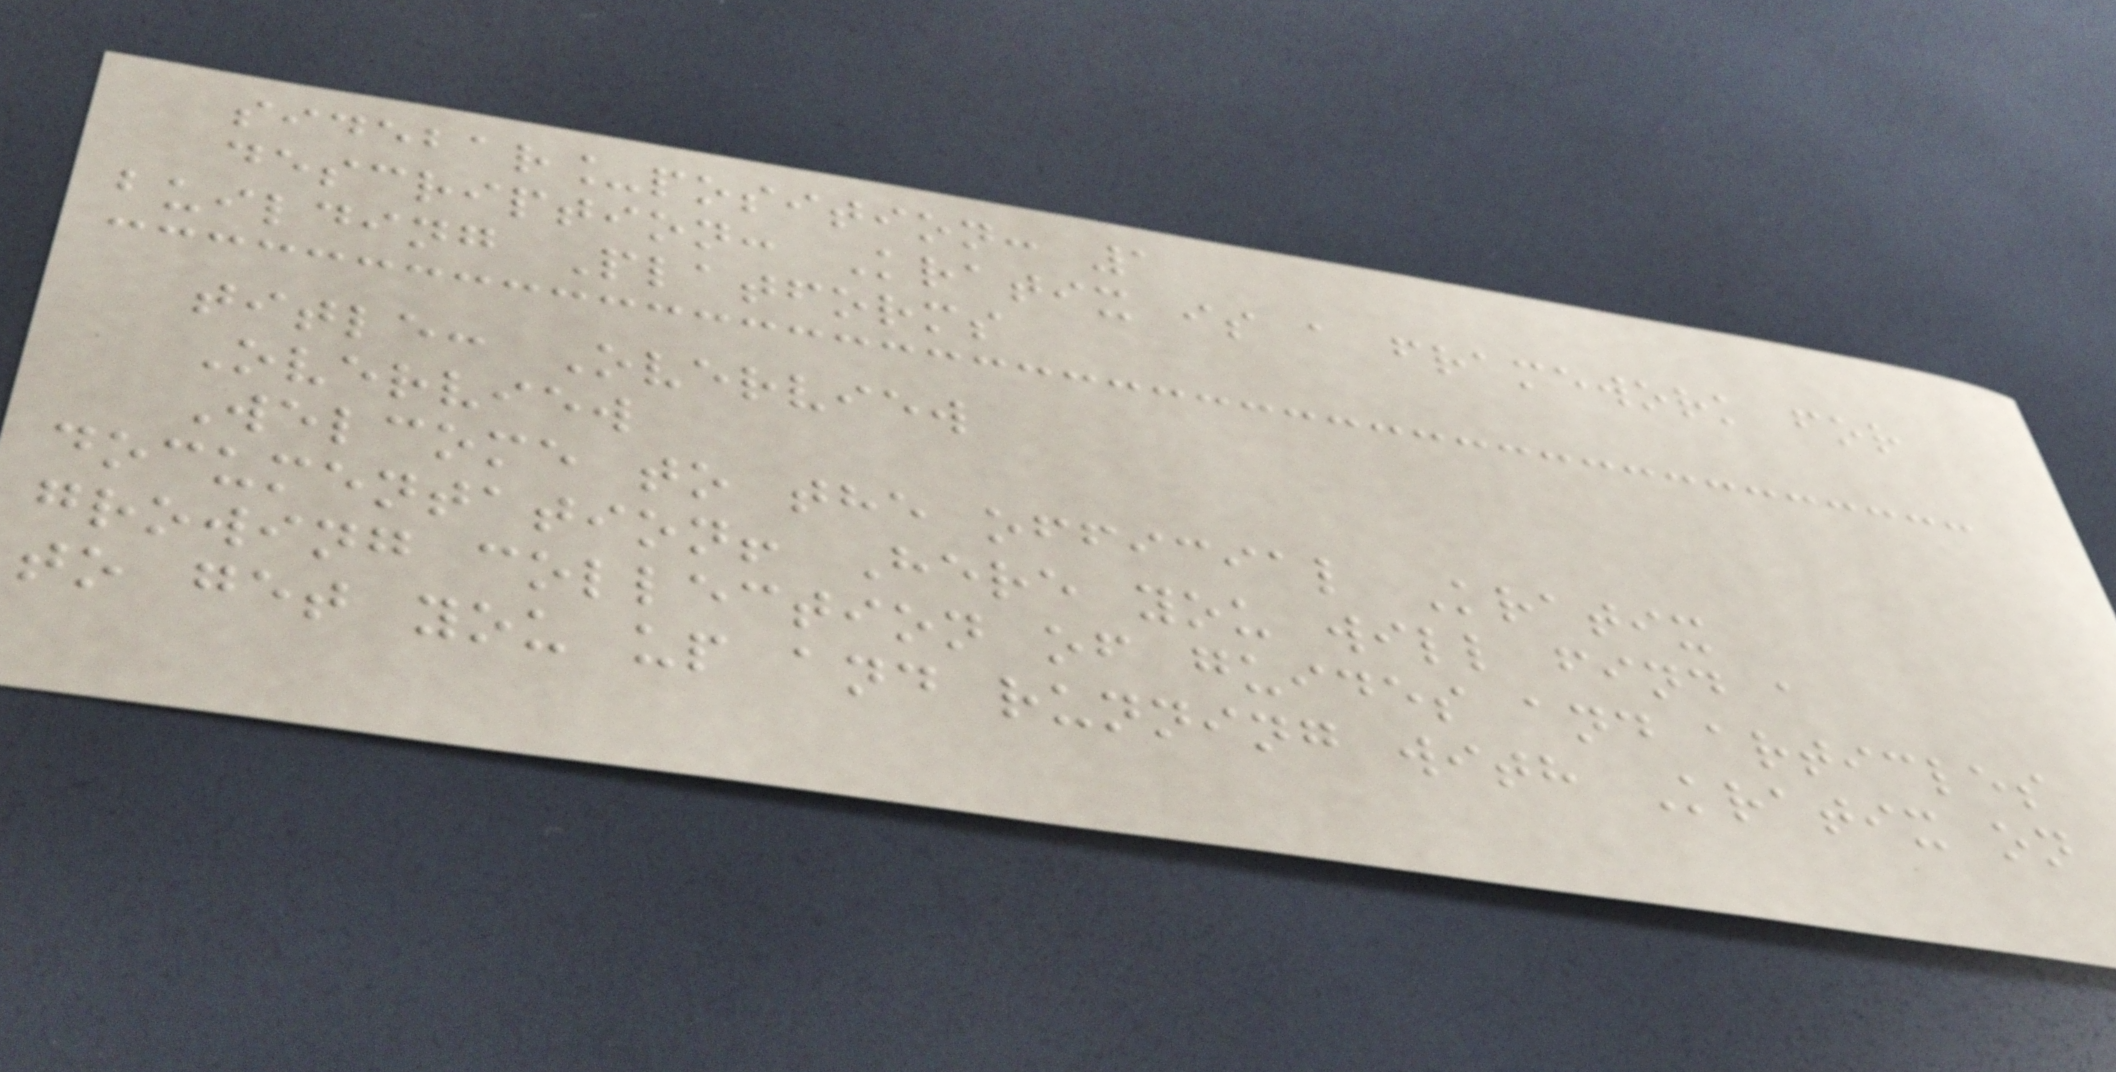sidebar_position: 1
description: Kratix is a framework for
building Platforms
title: Overview
Overview
Welcome to the official Kratix
documentation! Here you will find a
growing collection of guides and articles
to get you up and running with Kratix on
